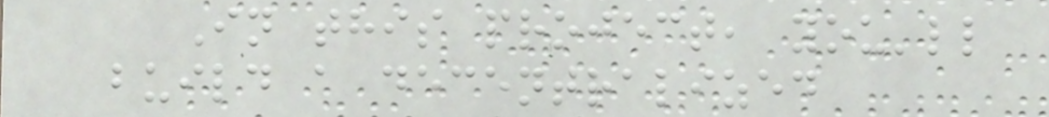In this project, you'll
build a decentralized
